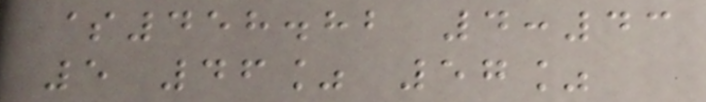$458.82 4:43
5 46% 57%
